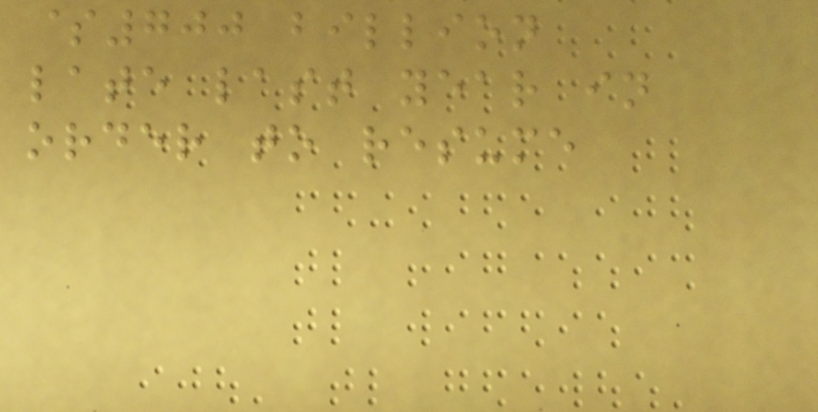$700 billion
late last year in
order to resume
